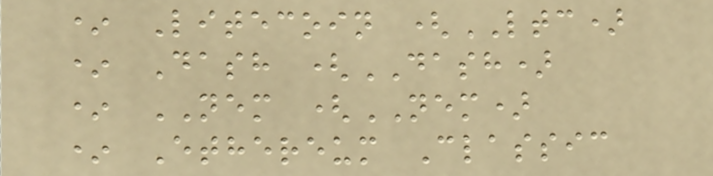* Litecoin (LTC)
* Dash (DASH)
* NEM (NEM)
* Ethereum Classic
